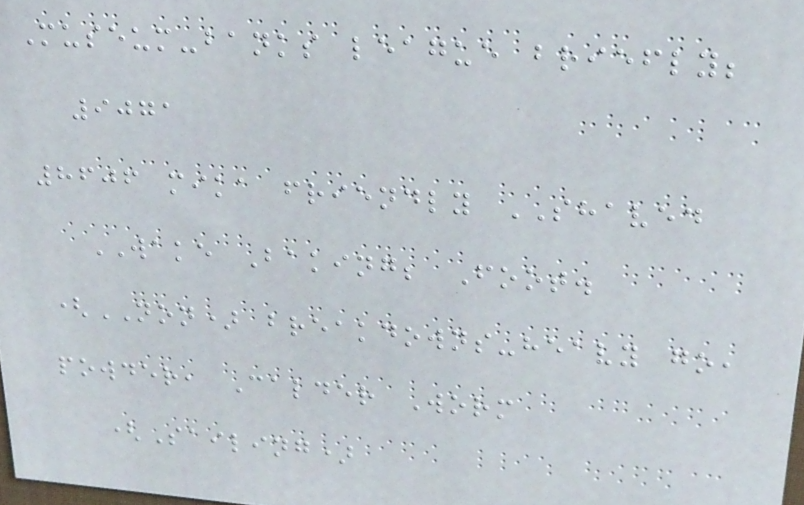Museum-banks league briefly;
9071
8606 mika friendly SHAVED
WAKE Baking; Foot.
(NON) breakdowns-heavy go,
powder, Calder Worm
(Sailing)
